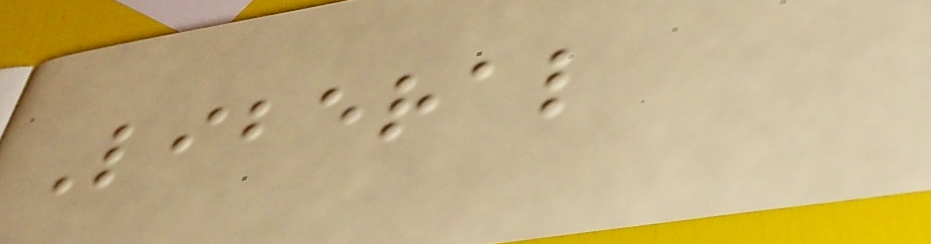Liberal
